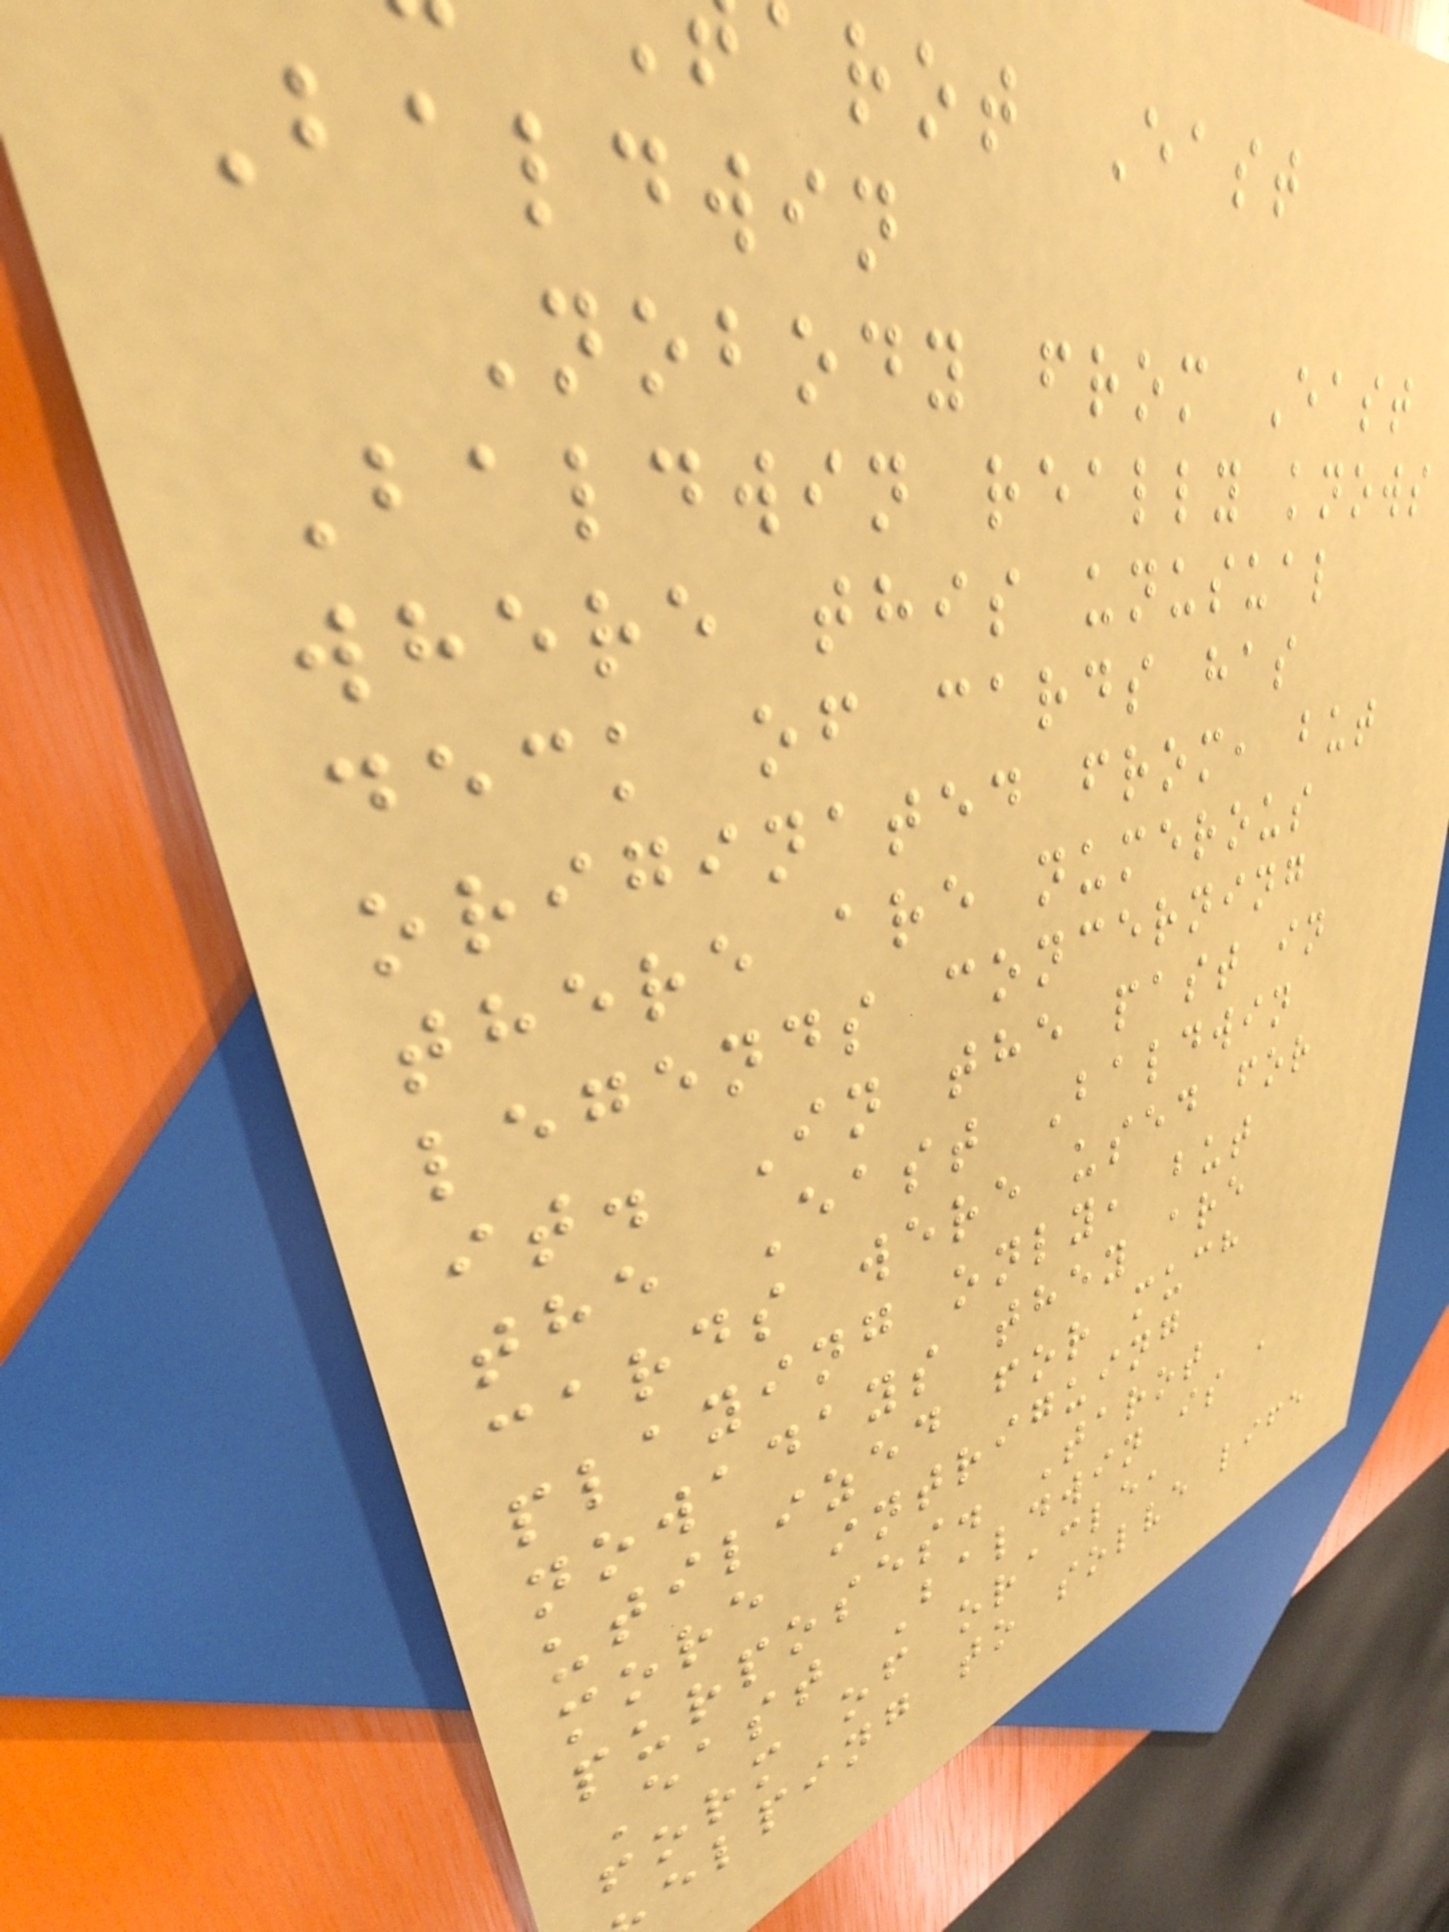arot East
Baldwin
Nobody from East
Baldwin really knows
where this unusual
deck of cards has
originated from, but
there are numerous
legends concerning
it. In the past in
the East Baldwin
cards were used for
playing only, but
nowadays they are
utilized for much
more intriguing
purposes. Tarot
East Baldwin is a
form of oracle,
elping to solve life
